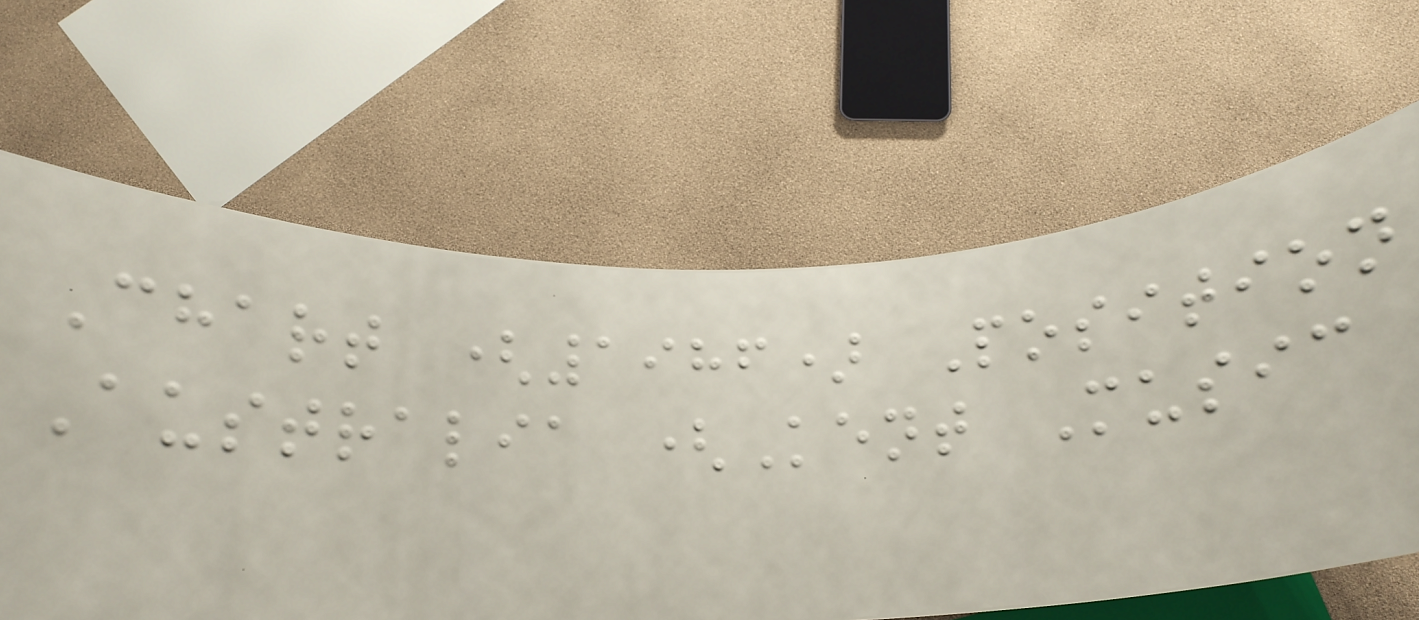Chart (1986) Position
Australia (Kent Music
